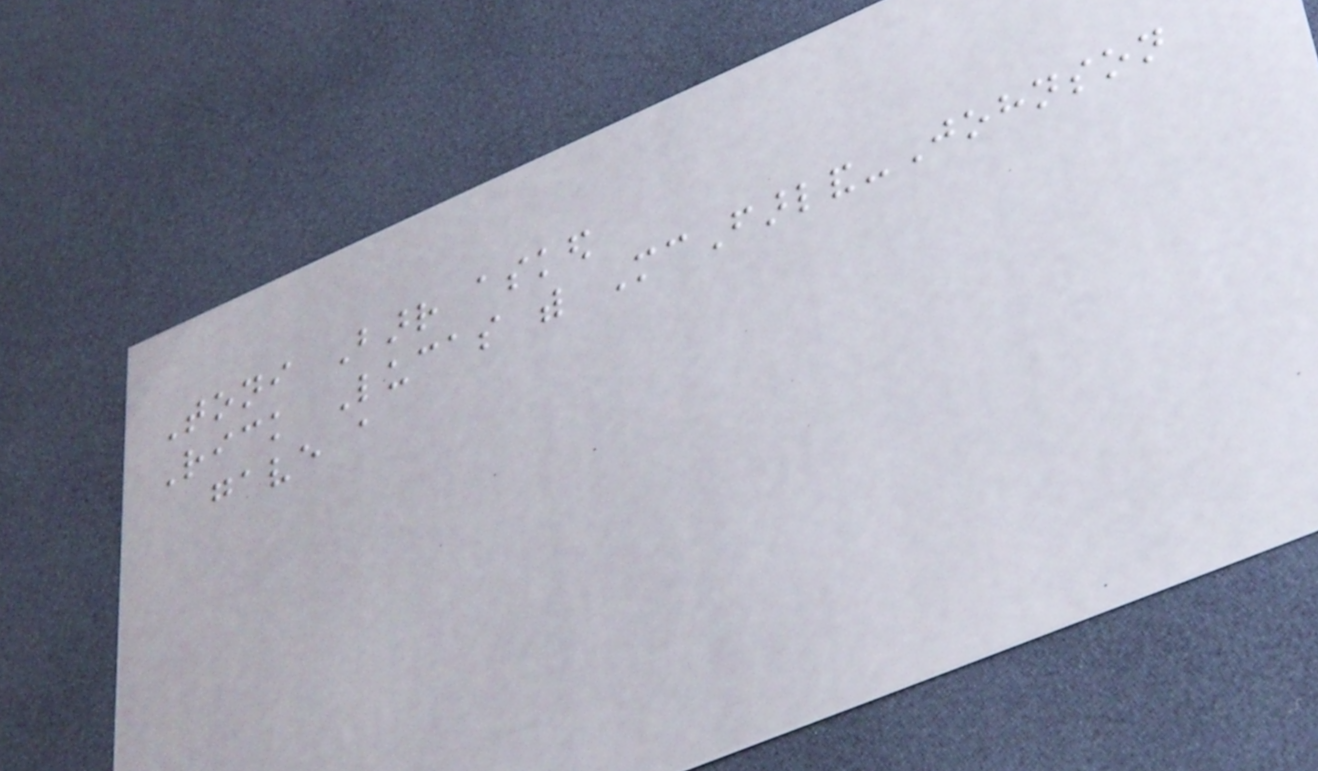Toni Barr asked
Rick Lucas with McFarland-Johnson
gave a
